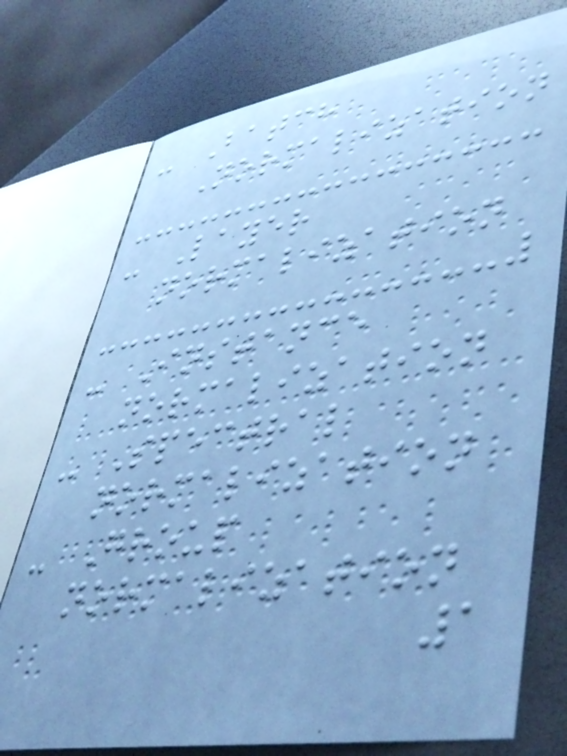- Batch
Normalization
- Layer
normalization
- Instance
normalization
- Spectral
normalization
- Group
normalization
1
